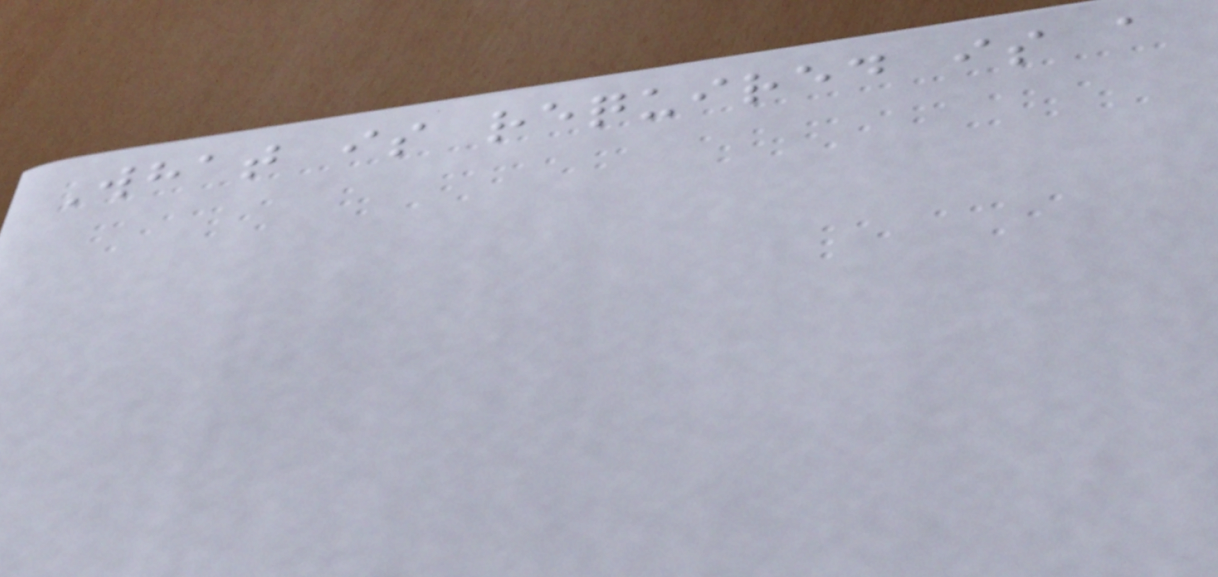What is required is a
